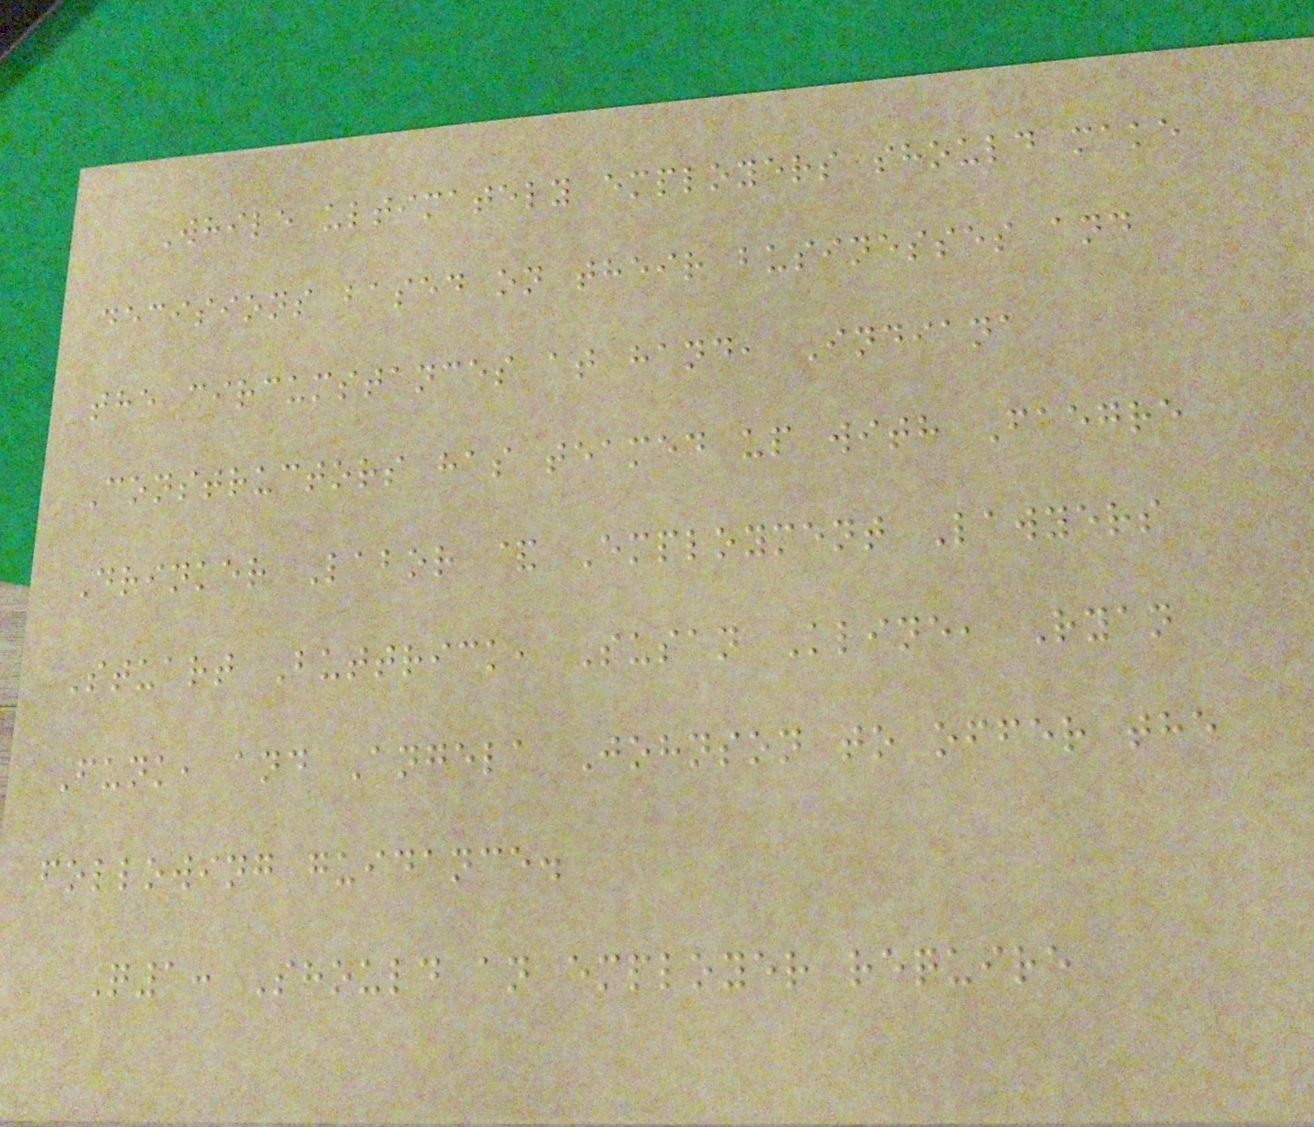While ultimately employers should make
decisions based on their businesses and
the circumstances at hand, Indiana
Constructors has teamed up with Faegre
Drinker Labor & Employment Lawyers
Stuart Buttrick, Susan Kline, Ryan
Funk, and Angela Johnson to offer the
following guidance.
Q1: Should an employer require
